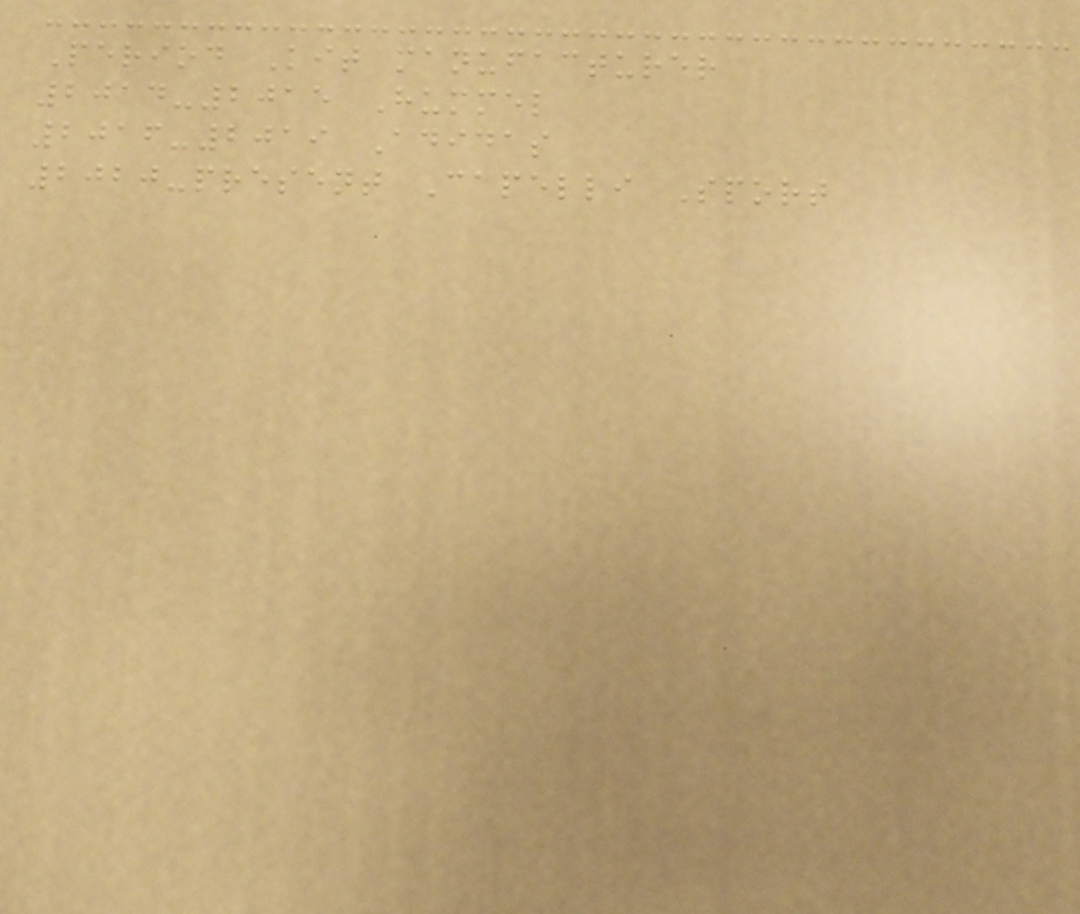Period Kit manufacturer
2014-2015 Hummel
2016-2019 Adidas
2020-present Capelli Sport
